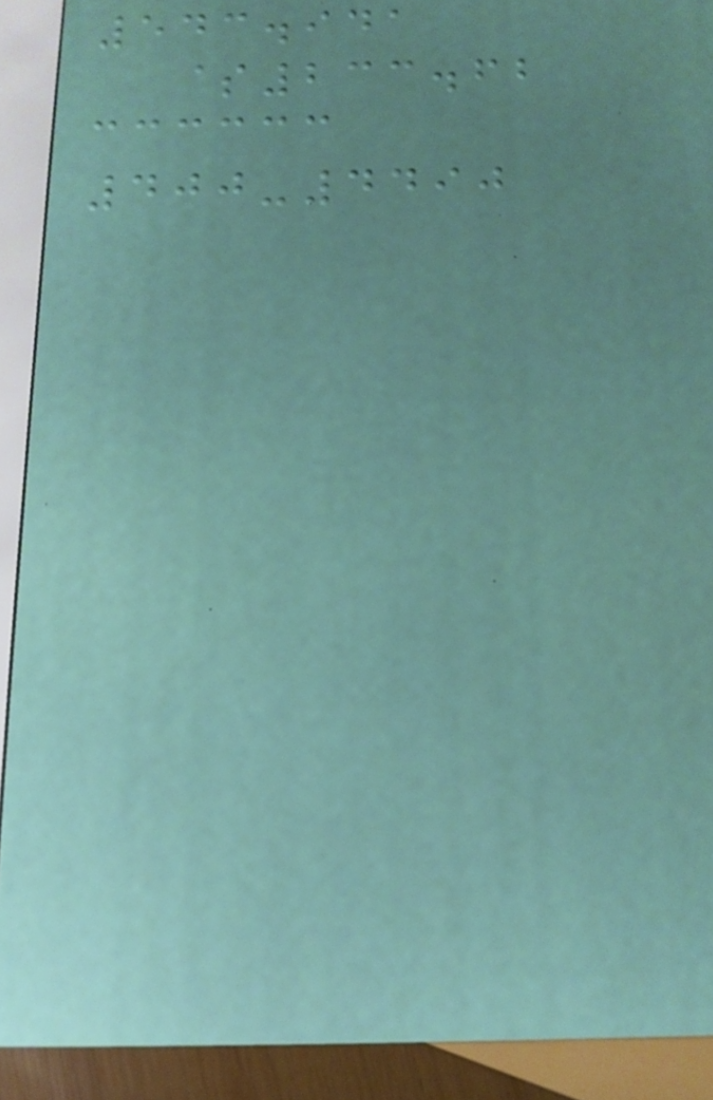543.941
$233.62
400-4490
